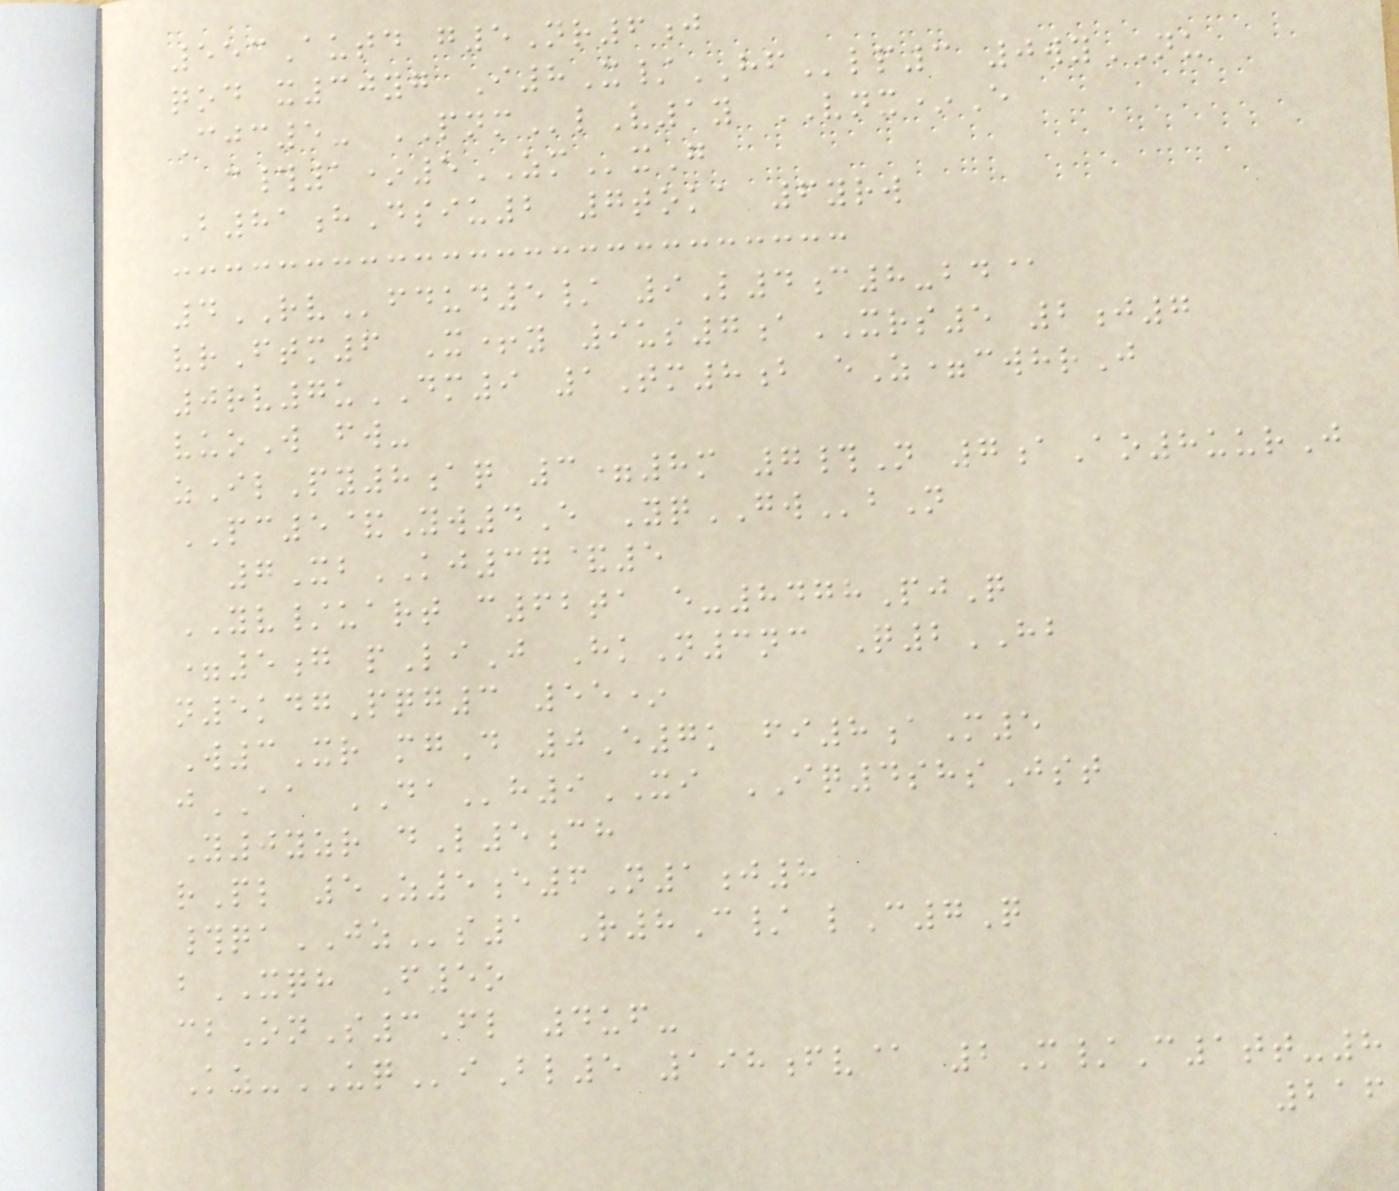553Autd g5Nr6j
qod x30yg I8X/HFlp3 0wyNU
Cjc5- PNMlV1y VNX*E
c#1*5ZMxG
B81hDsiu2 7toka 6yrw
4RVfdud5/ 9L4c8-bd@
vrFtm6 X+y 9us7aXRS5 2j7
0rv7uDM9 1Tm8b eZ=cwhrJ
vuoW fw-
zIlPy8aq 3=8m 7#N 7aAo8uurJ
PC5&Yw4E YqGWbN
7XbKJ37&5
YV/uart c62ta e-8478PjQ
=5g pLiJ HkN3nc Q2HB
n5kdgPqg3 55*
W3Xr mgD 0E7k fi8aM5
jAA DAh9XI IQ4shsJst
Y0yzr dL5ch
rPl 5Z5e6N1j8
#qaJZs1 R8C/ lC7Q
bXQH F5o
cbOnS3Fl 4uf-
Kz-UQiBl5 198fv@ 2M/C1tt-8
216
